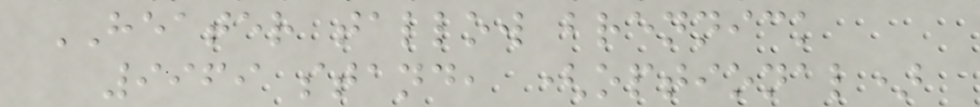HEATER tallow brennick
9969 stand, (optional)
